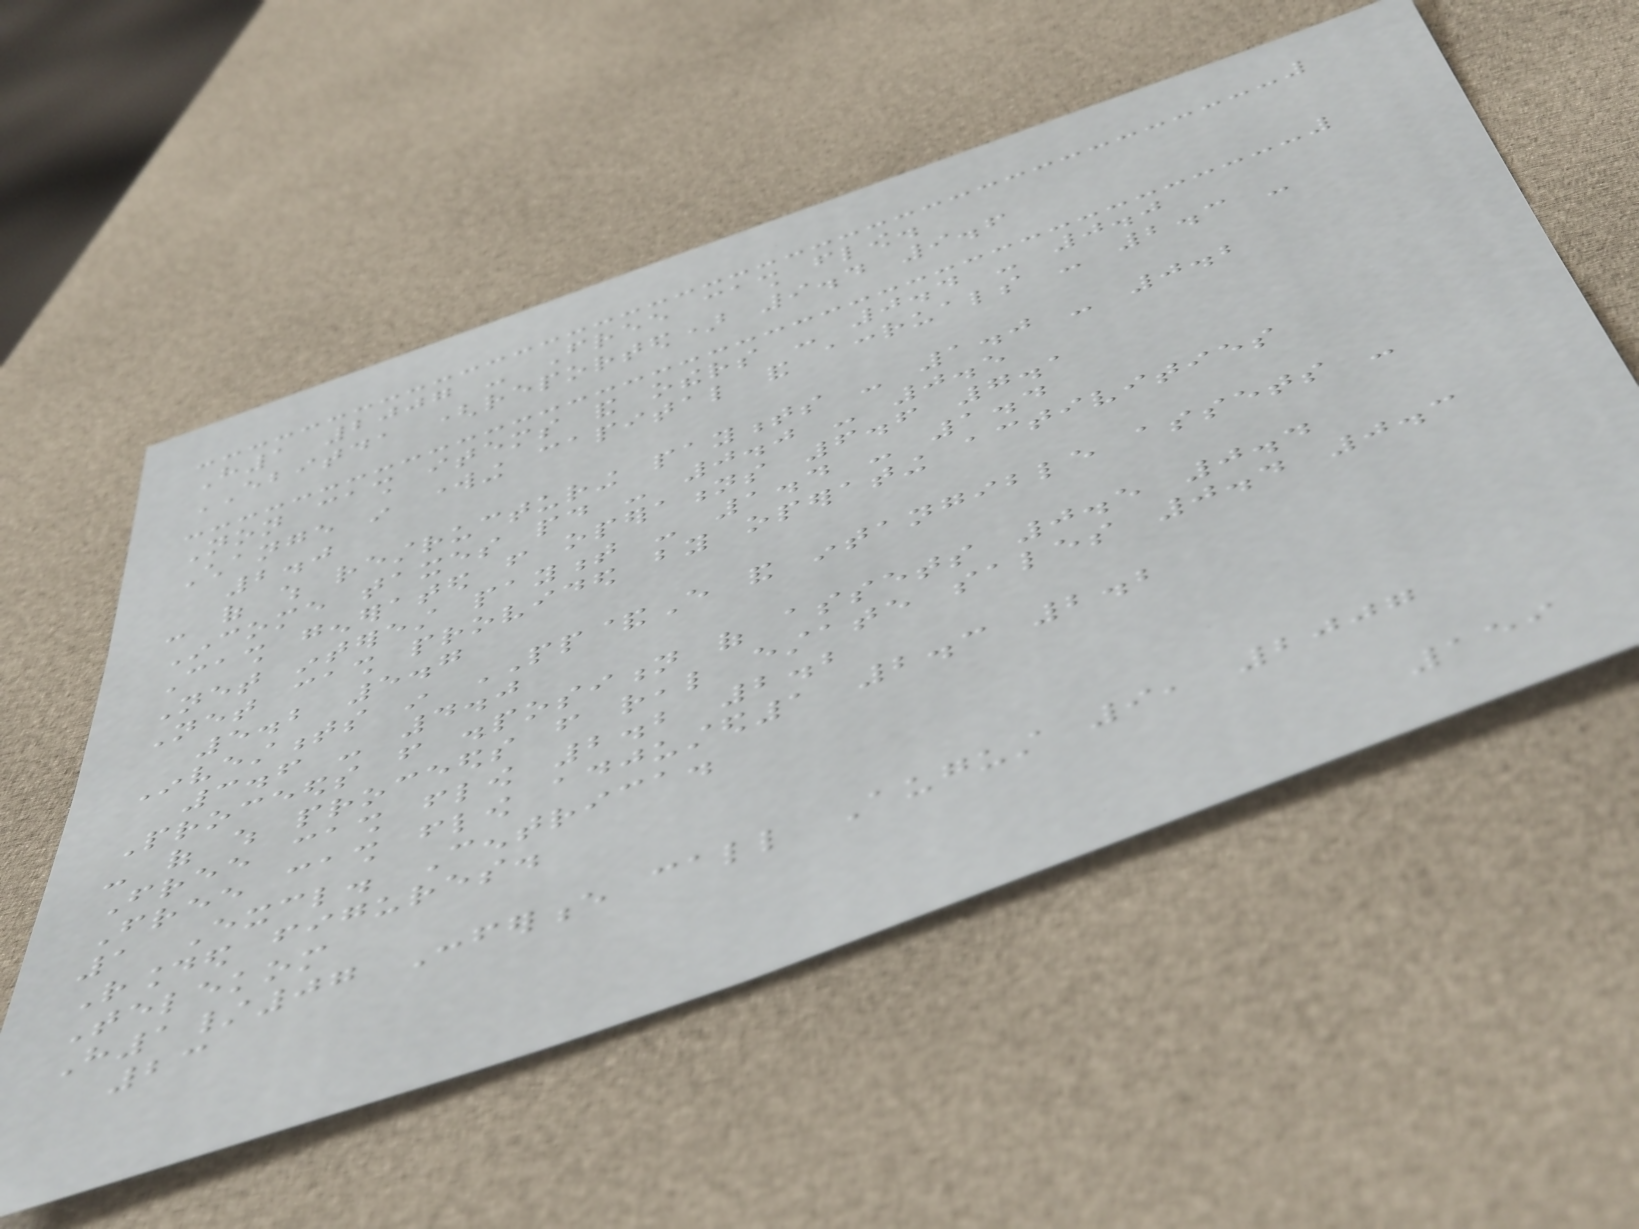H1 2007 - Free cash flow.
EBITDA (reported) 9.4 9.6
Non cash items and others - 0.4 - 0.0
Change in working capital and accruals - 2.3 -
2.0
- of which restructuring payments - 1.0 - 0.2
Income taxes paid - 0.0 - 0.5
Cash generated from operations 6.6 7.1
Net interest payment - 1.4 - 1.4
Net cash provided by operating activities
5.2 5.7
Investments in PP&E and intangible assets -
3.6 - 4.0
Proceeds from disposition of assets 0.5 0.4
- of which proceeds from real estate sales 0.4 0.3
Free cash flow 2.2 2.2
Free cash flow adjusted1 2.3 2.2
1 Excl. Centrica.
Rounded figures.
Telekom
H1/07 Conference call August 9, 2007
23
159
